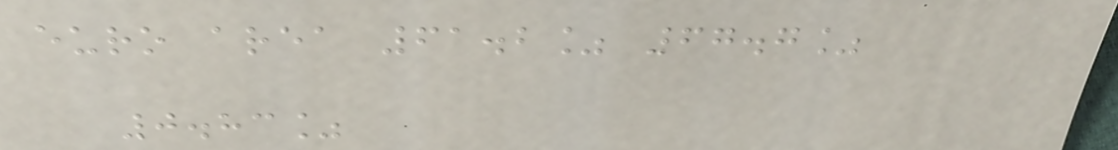euro area 61.2% 67.7%
0.83%
